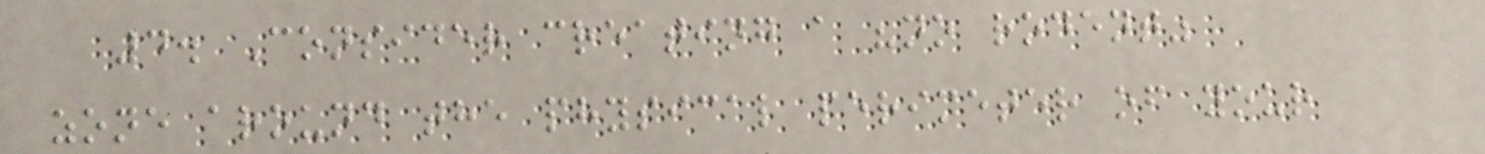4. Consider creating a "no rodent"
zone around the physical perimeter of your
